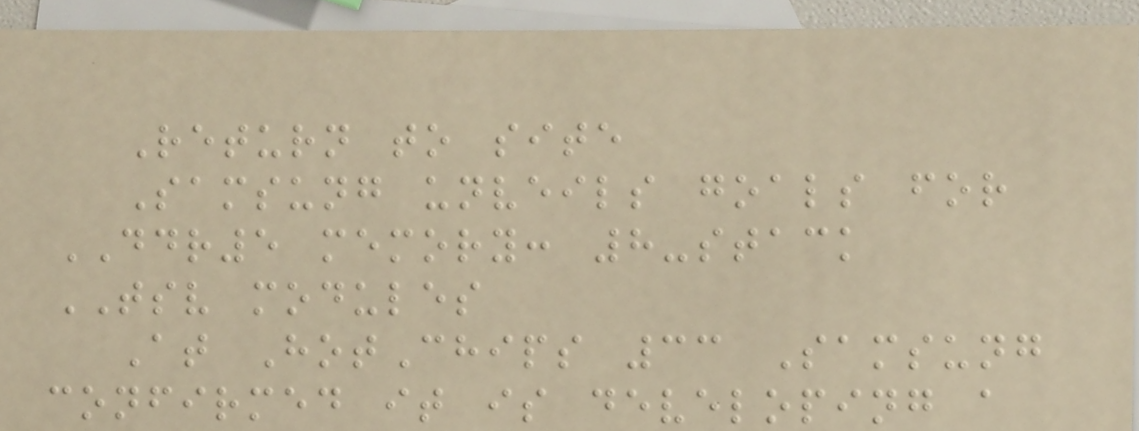Return to site
Samsung unveils goals for
DDR5 memory: 8-stack
TSV modules
At HotChips 33 Samsung
confirmed it is developing a
